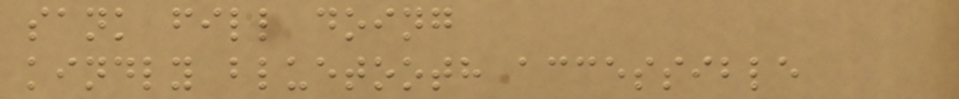sank fill doing
kindly bluetooth accessible
